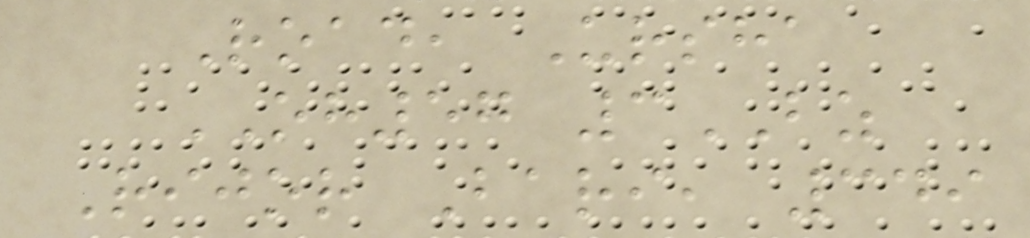Road, Ursha
OH57 3BZ
Rijor Bari, 349
